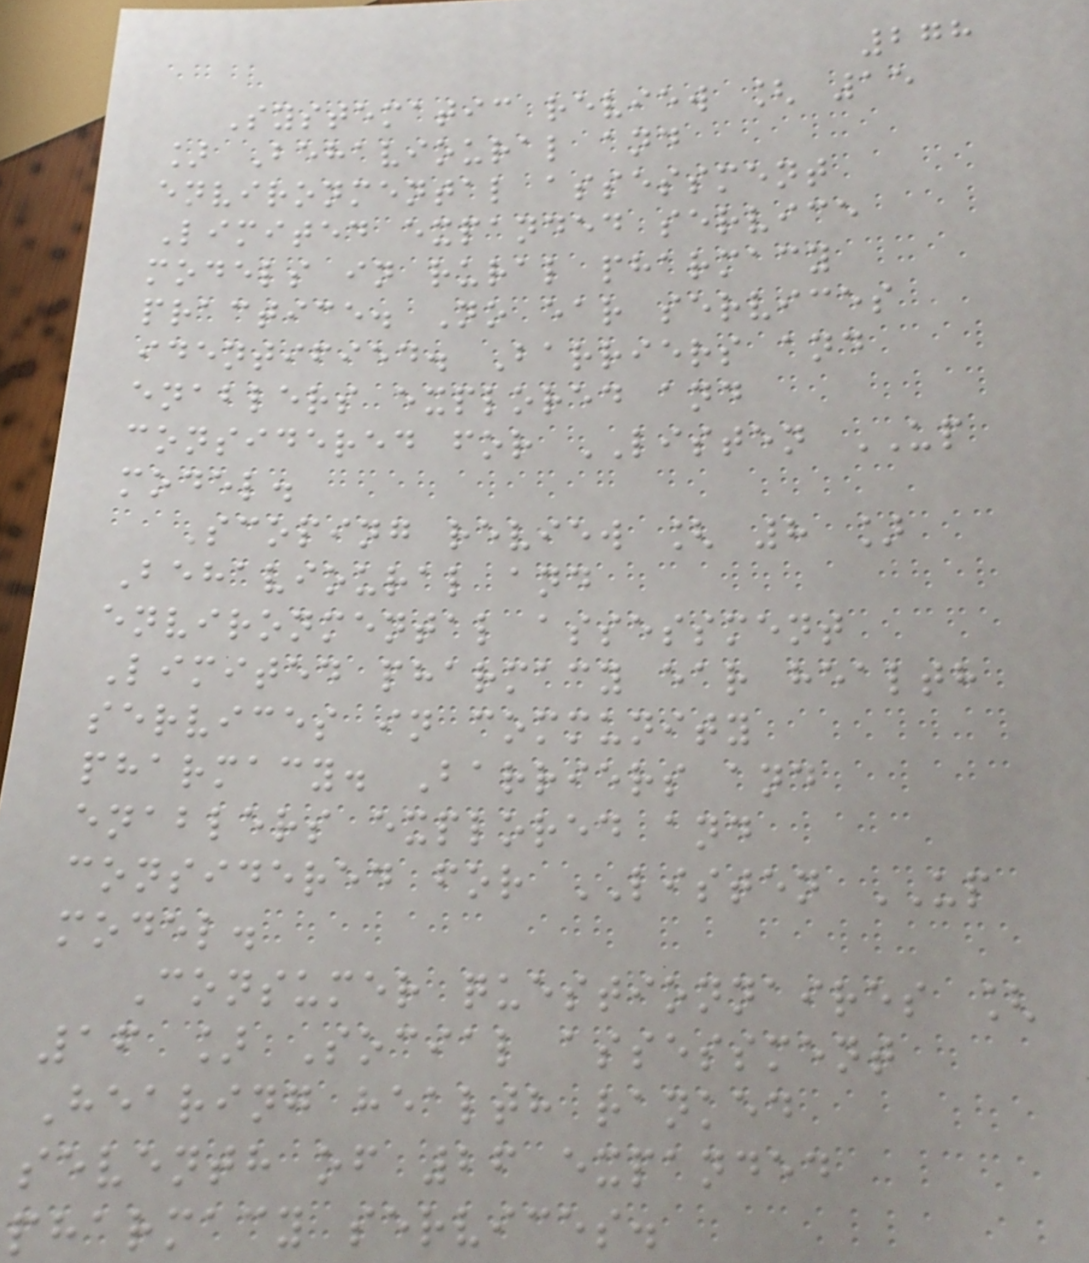278
Systematic review [ 15
] Behavioural and
environmental assessment
Limited expanded service
models in rural pharmacy
practice. No ear services
identified. Barriers and
enablers explored and
considered for LISTEN UP
model.
Scoping review [ 8 ]
Behavioural and
environmental assessment
Limited pharmacy ear health
services in community
pharmacy. Barriers and
enablers explored and
considered for LISTEN UP
model.
Consumer questionnaires [
16 ] Social assessment
Hearing health ranked
seventh of 26 expanded
pharmacy services.
